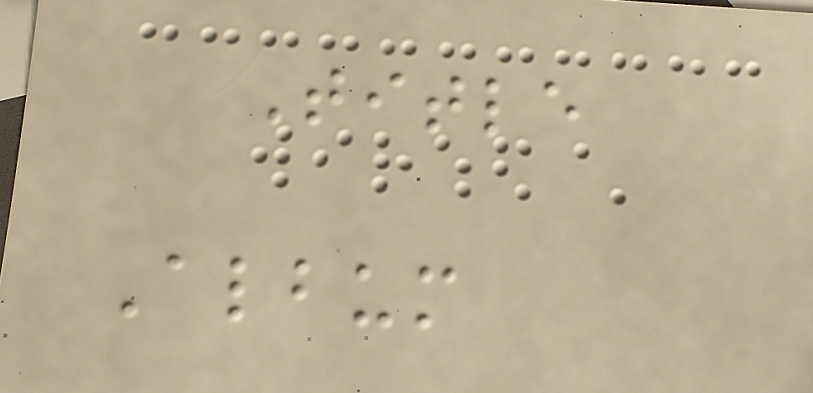Title
Album
